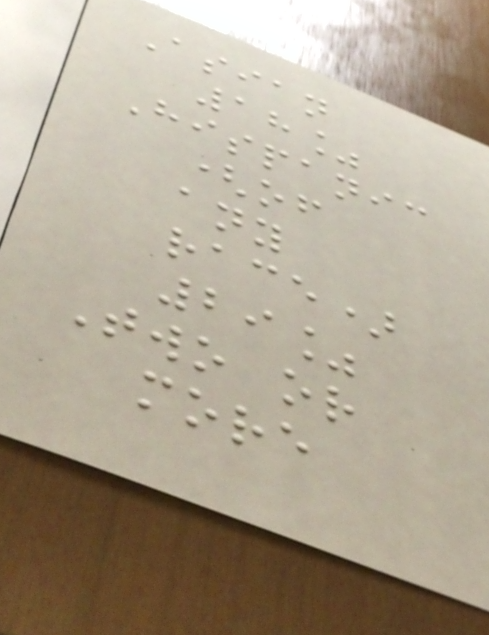Asian
18%
Hispanic
(of
any
race)
29%
Two or
more
